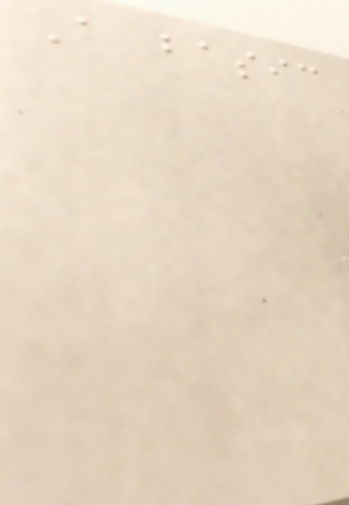A basic
